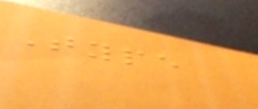Type
